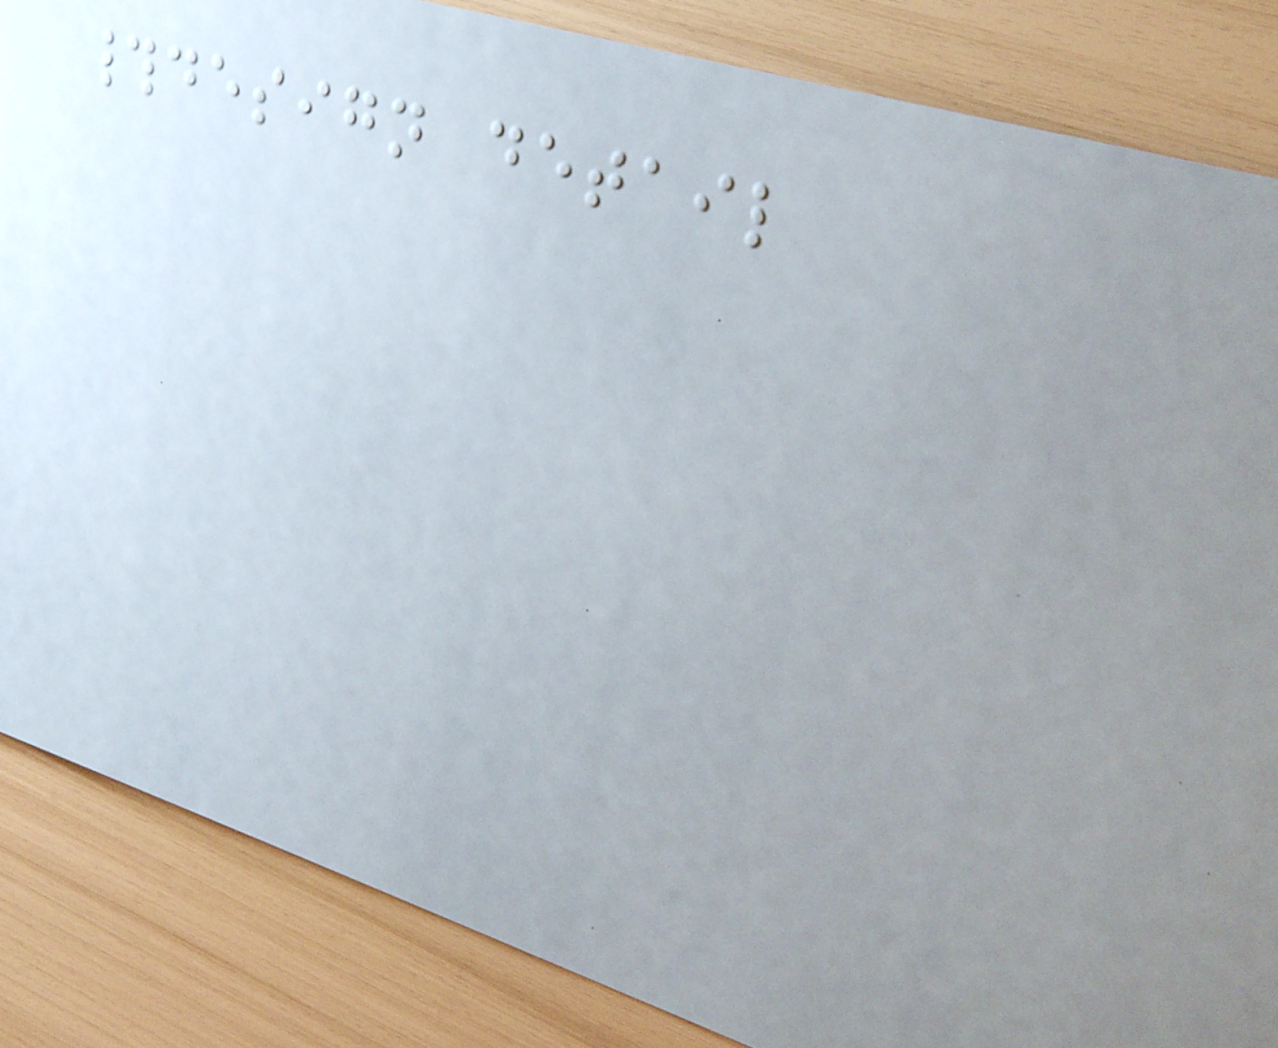#design detail
